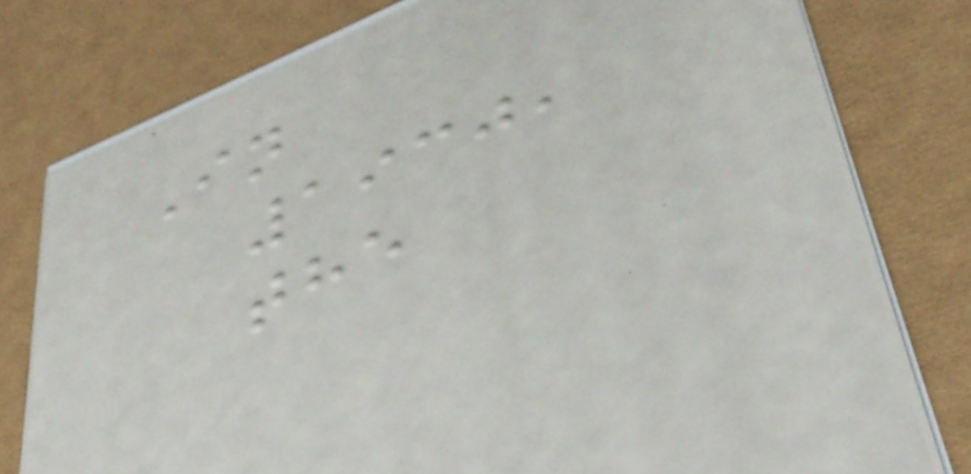In
1930,
the
